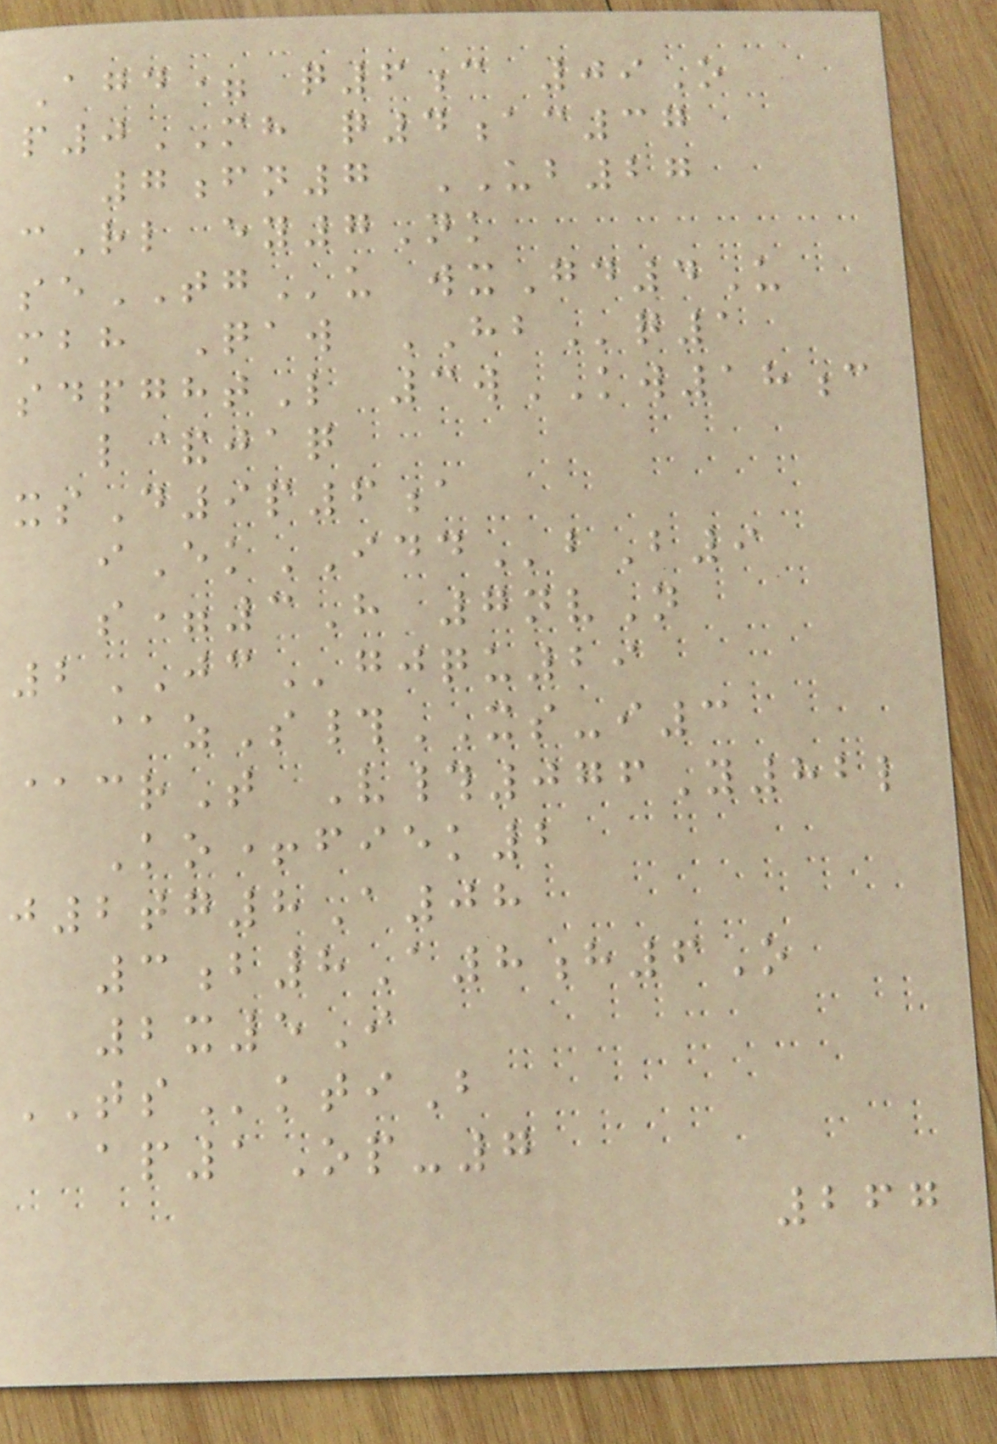Agd= q6c 09O
p0MH q4ac37
7fn7 UB27
cRl ey7Nk
seTGu wxGd4U
mbh Qaw HBq1
sdpghtL 3wKW18c
l&jaq
xsD9p6a
iEkIDDbB9
s=3H 7nvN
2JCgjqu29
@zS#XS-i3
@crT V#076Y82l
Ko+fiek2
j2tg8A08
3b8A8h6O
2x5I
TSktiB
ap1Op-7
267
